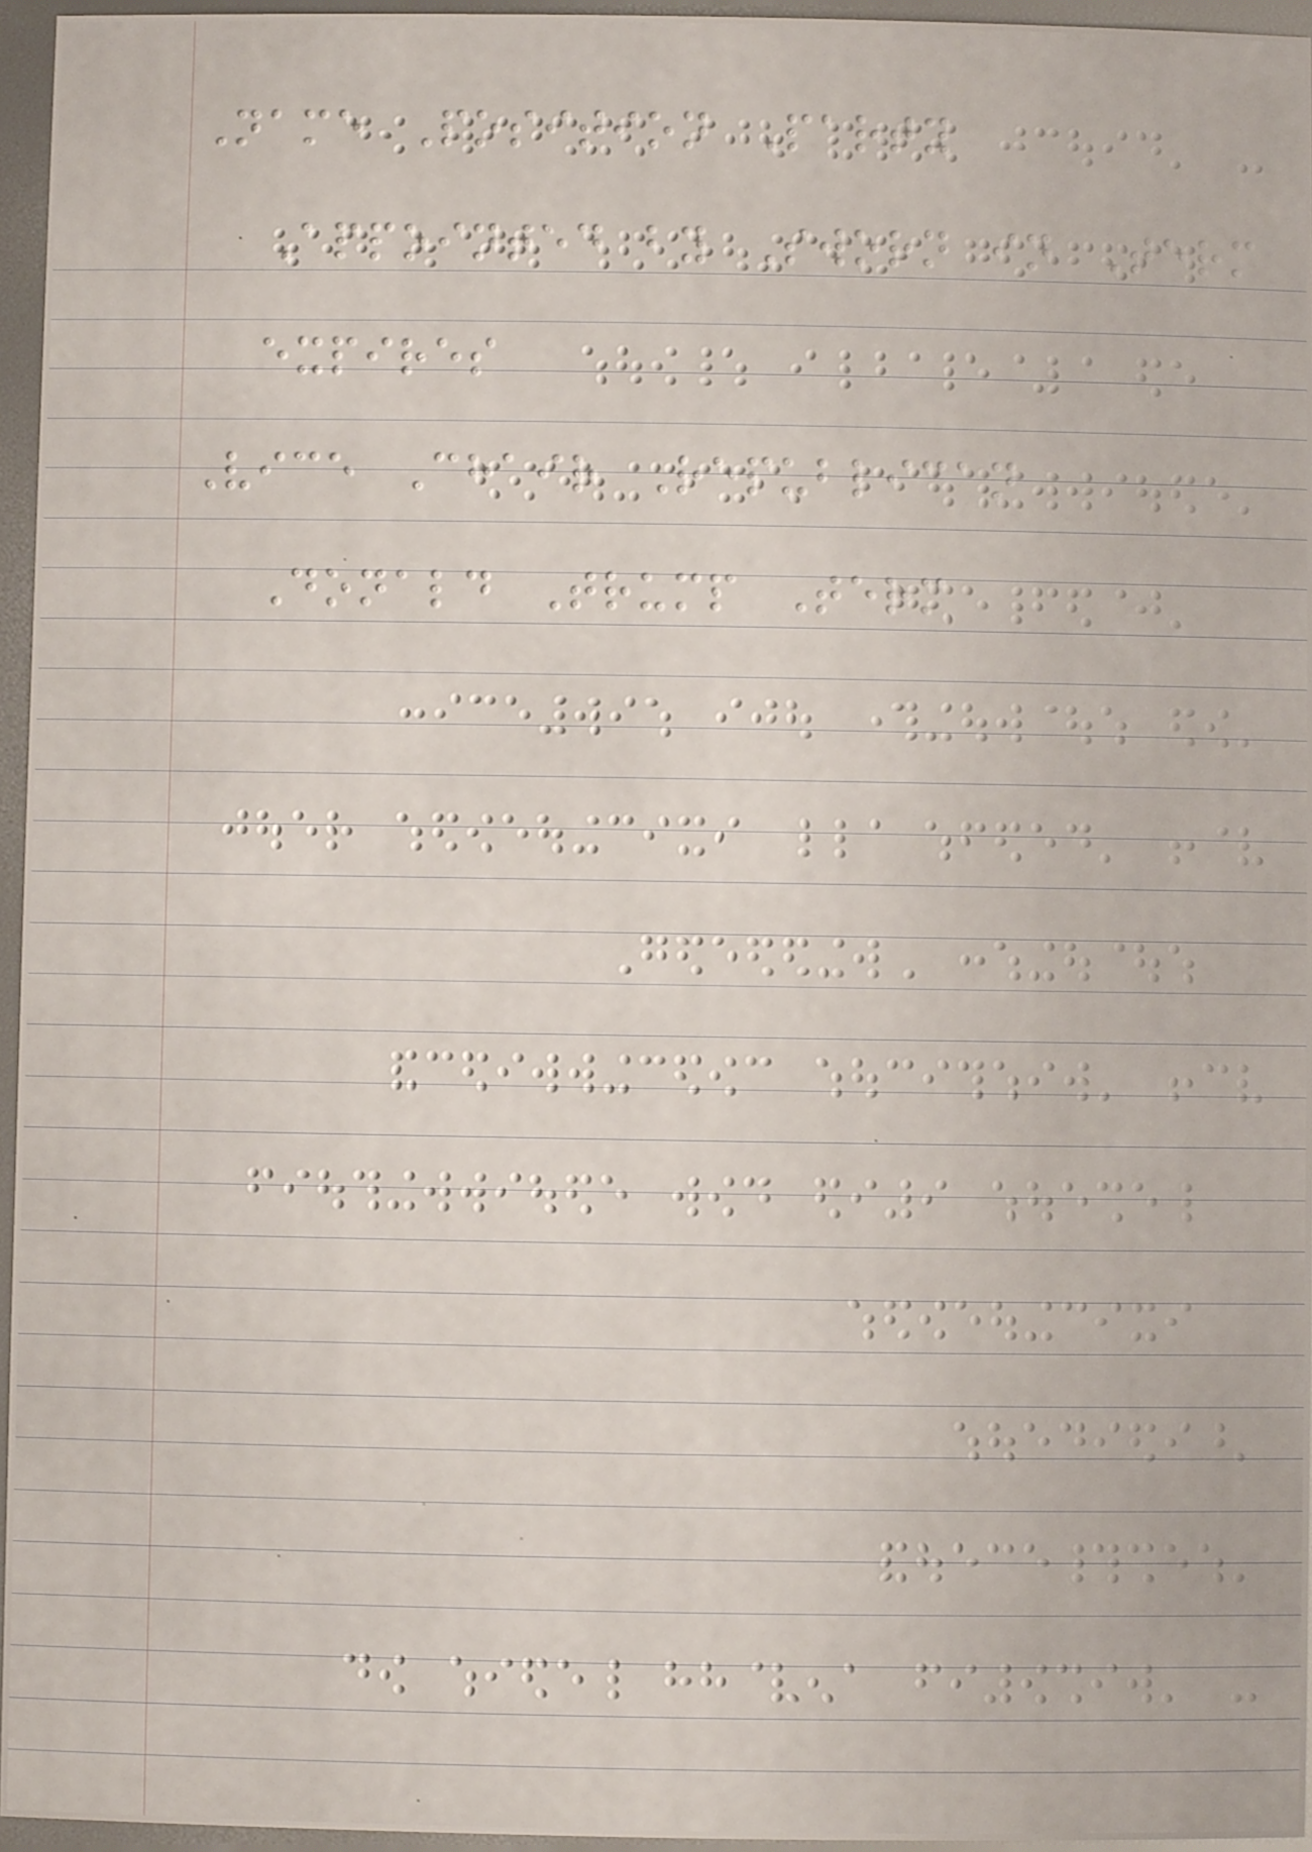Name Position Party
Appointed by Sworn in Term
expires
Vice Chair Republican
Donald Trump Term
